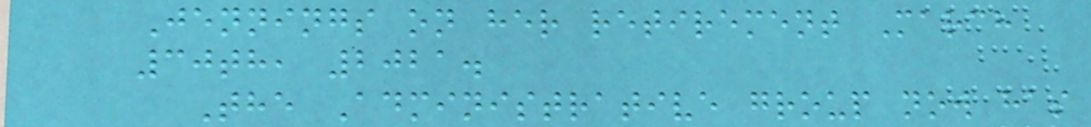Jennings on her retirement March
30th, 2021.
The Administrative group now has
